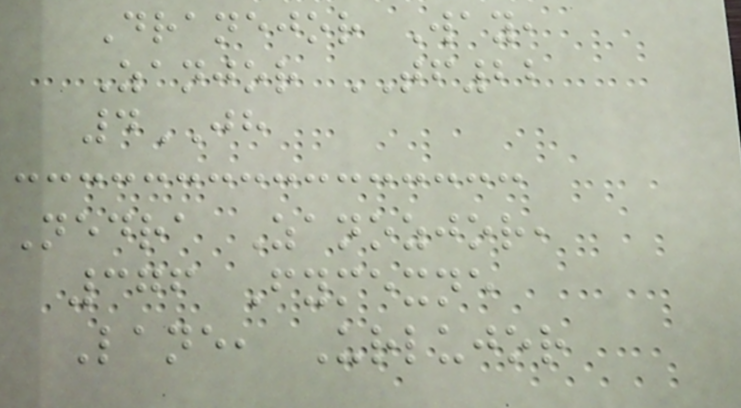Dranejor Way,
Zanjor TF22
4JH
Nedra Zanozjor,
376 Fymexne
Lane, Urlujor
